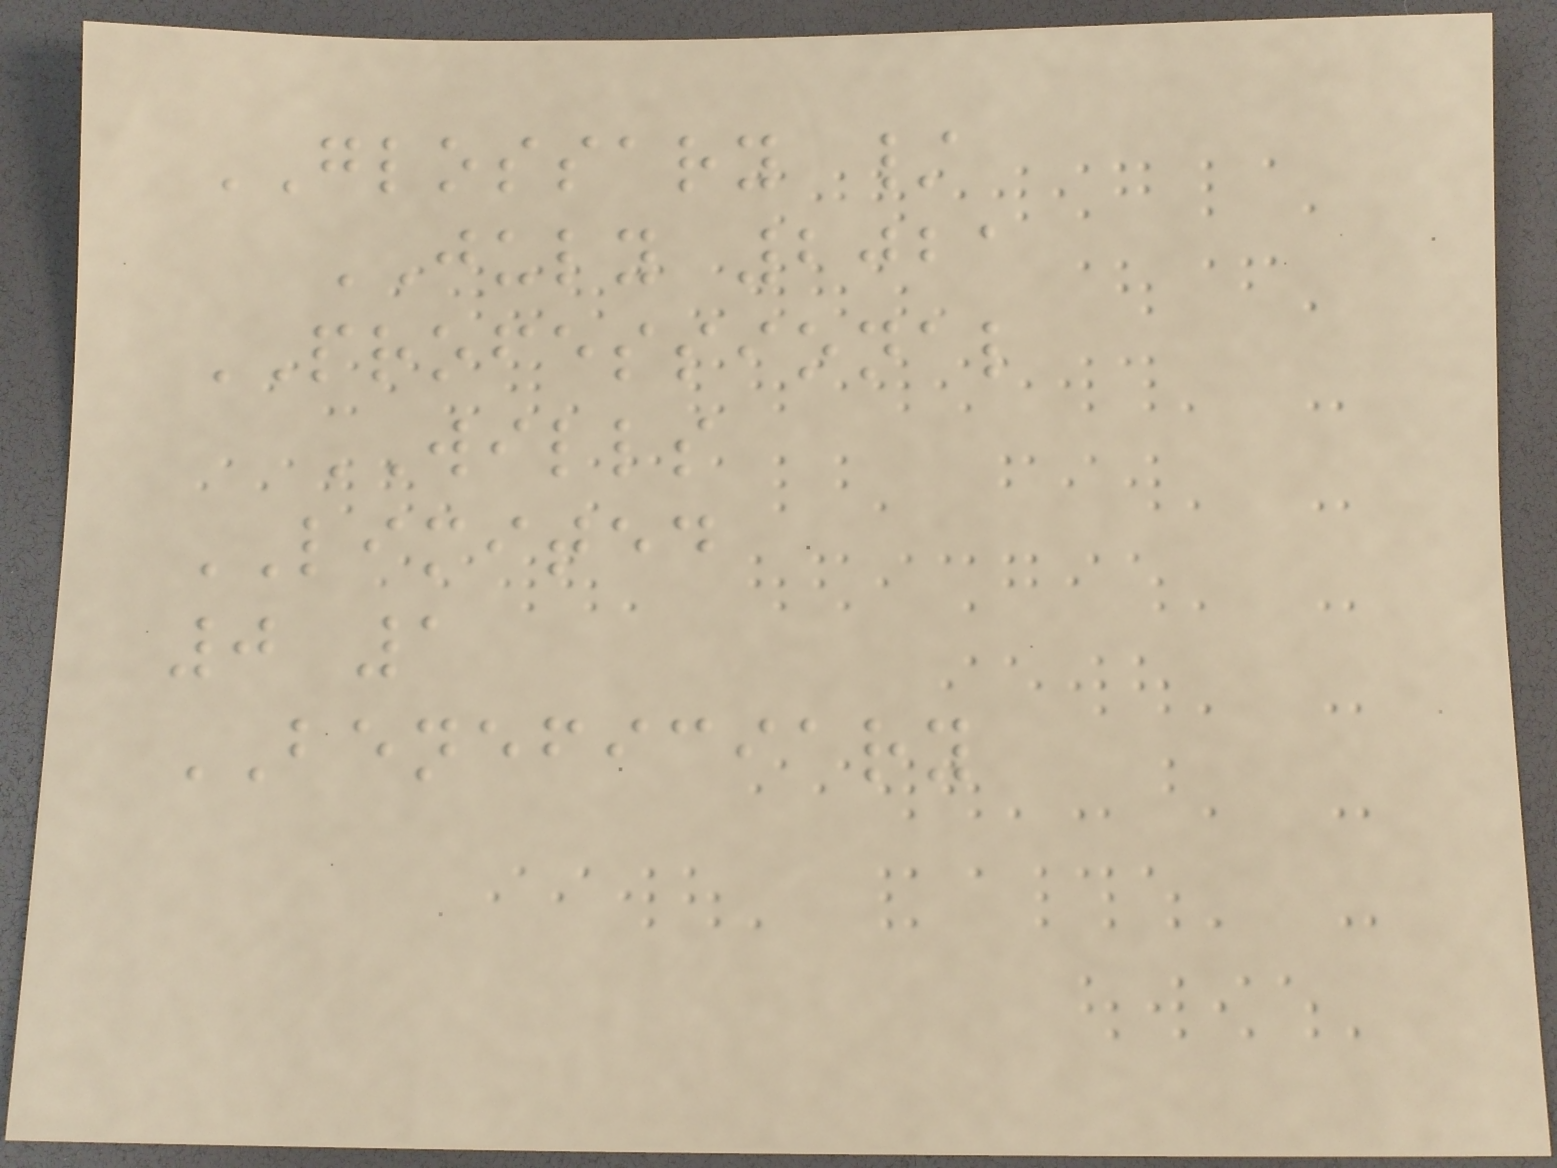GLOSSARY /
JULY 2021
PROFESSIONAL
WILLS
LIMITED
0 1
BENEFICIARY
